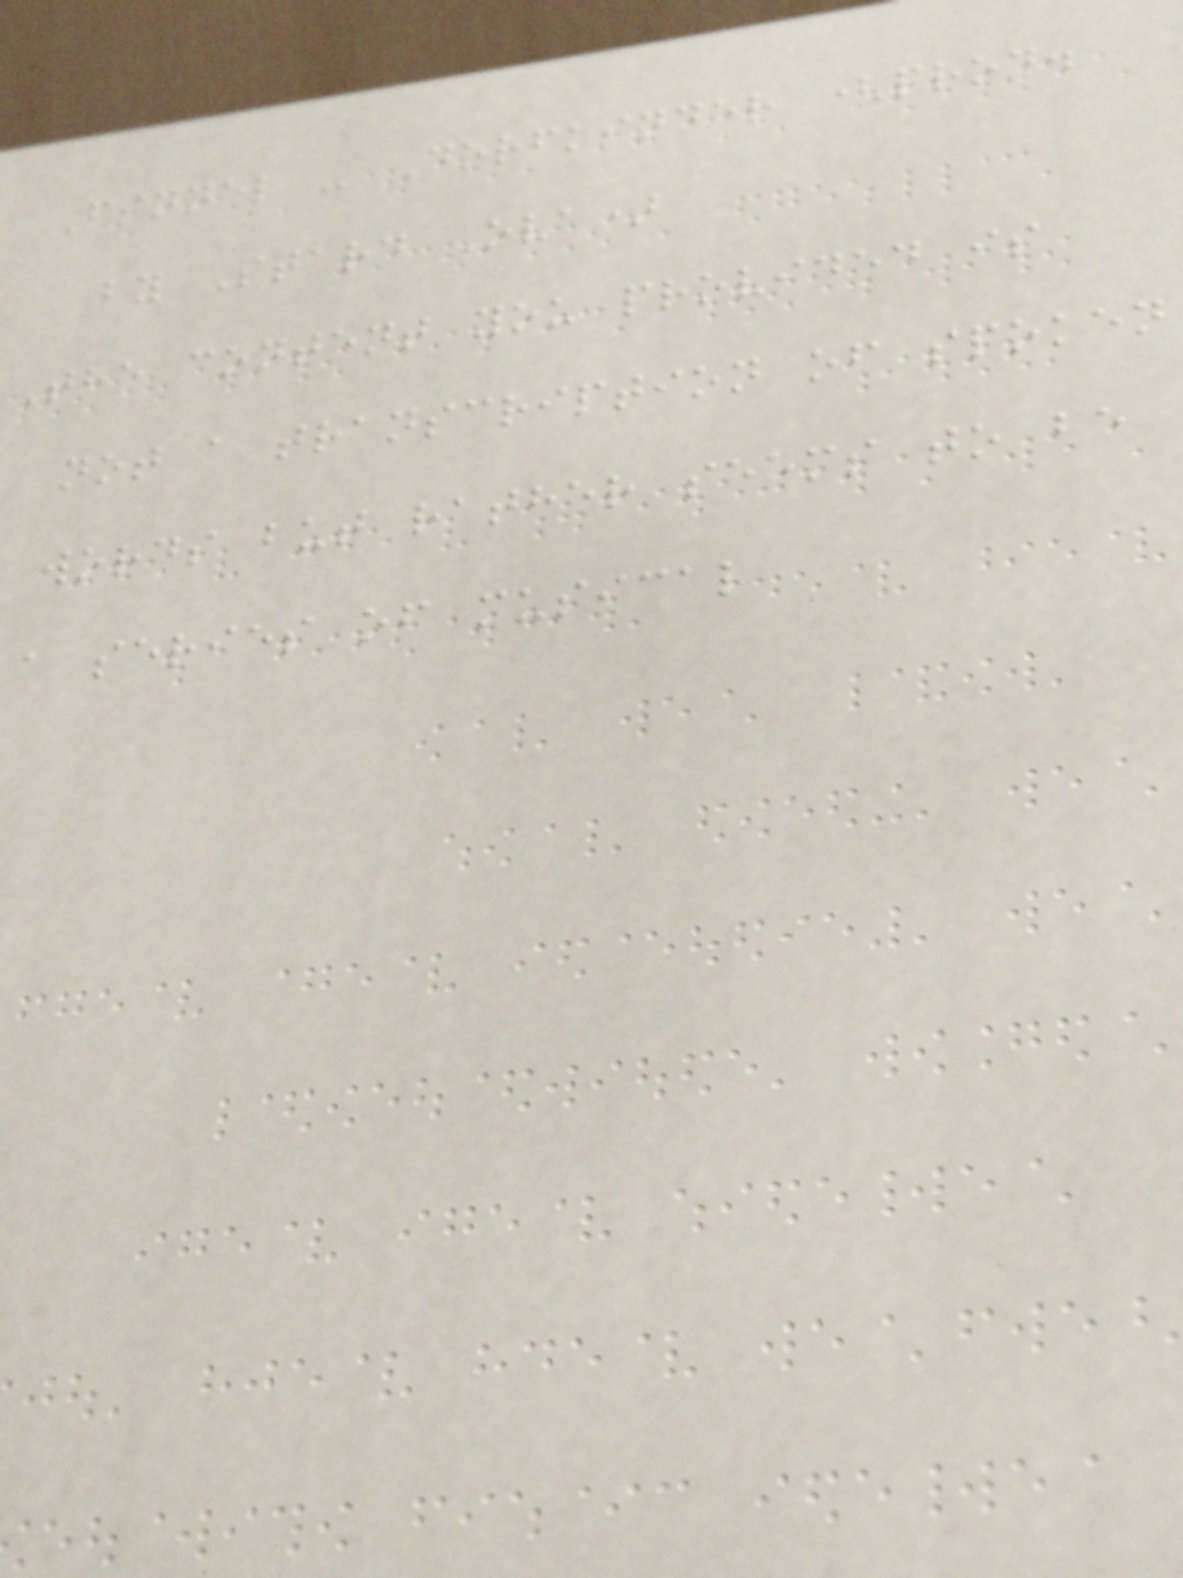Finnel - Dorfkinder (prod.
by Stard Ova)
The content you provided is
not a transcription of spoken
words but rather seems to be
a series of musical
